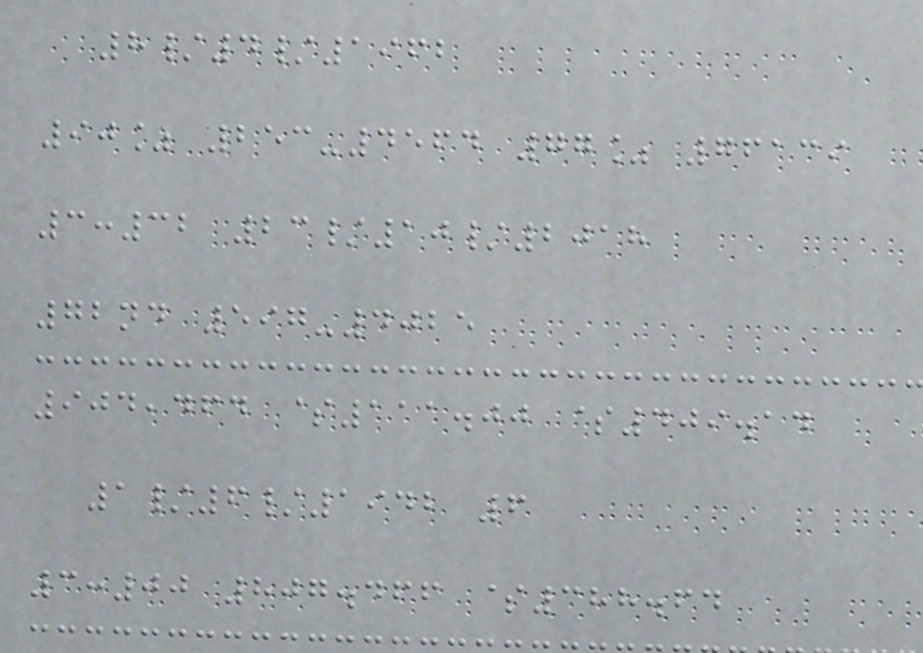8/4/1962
90% 253-4564 77% 76139
3:32 23/10/2018
72nd 597-4025
904,464 $111.00 $409.14
1/6/1942 6
3:00 807.466 $388.64
